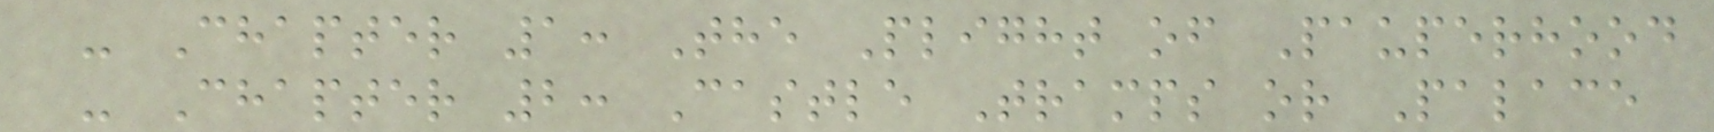- Chapter 1: The Plight of Pauperhood
- Chapter 2: Castle Tramps or Palace
